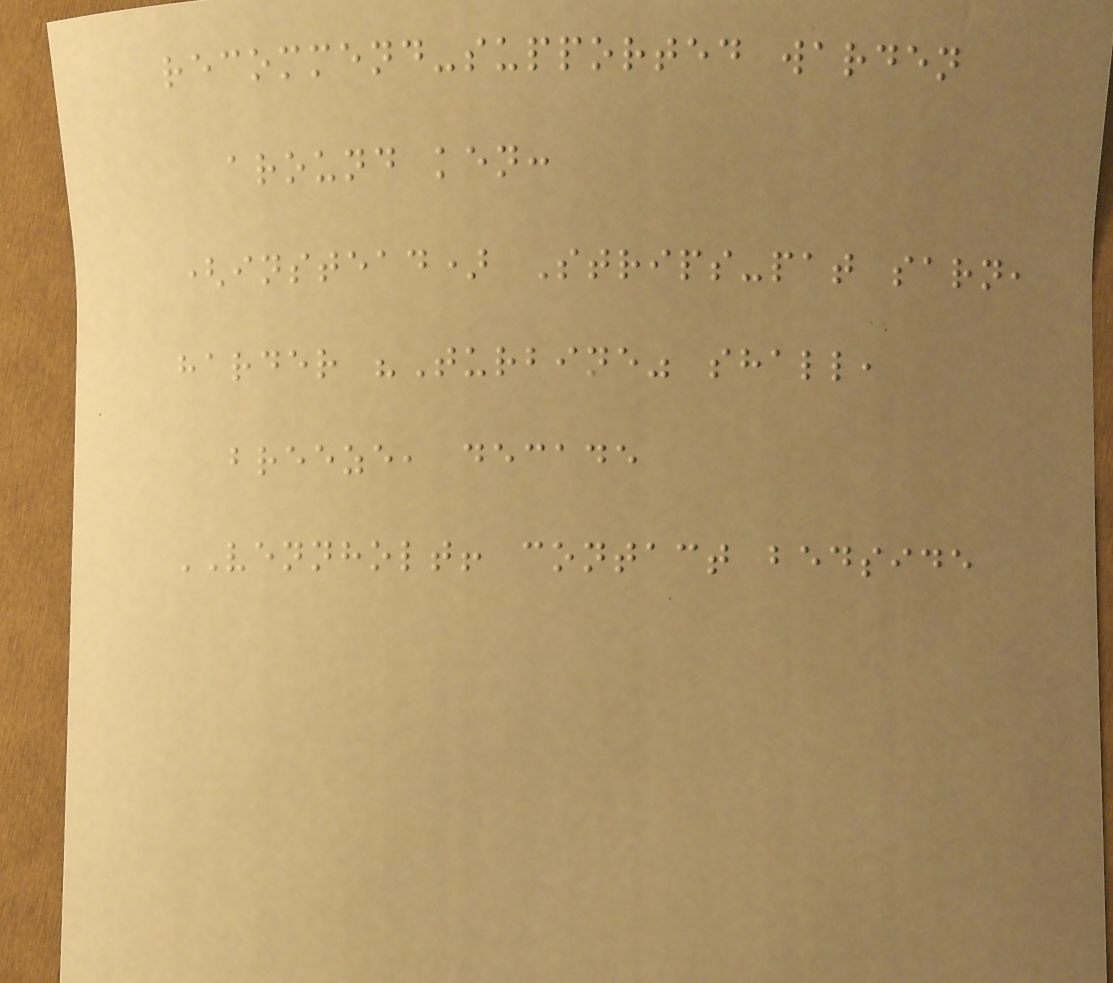recommend-supported warden
around ken:
(instead) Strips-pat sarn,
harder "Turbine" shall,
breeze, decade
VENNHOLT! contact bedside
